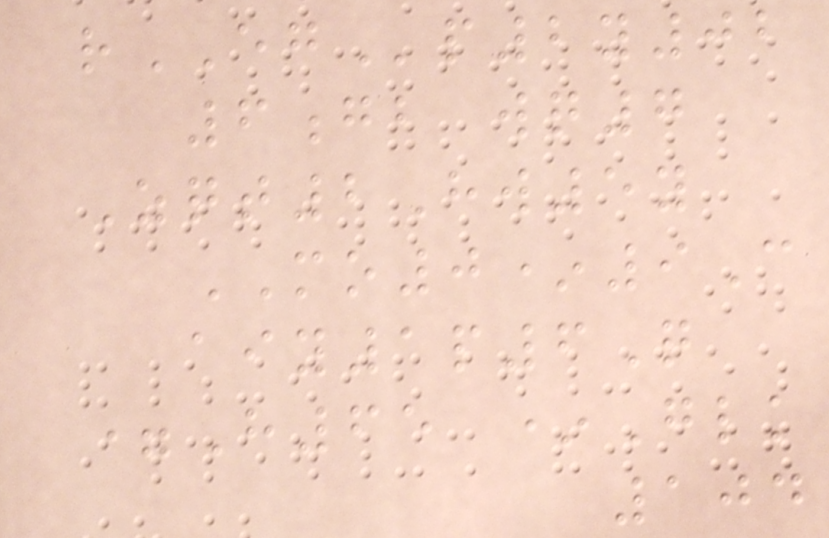rEGp2y02
6gb wq7
Zqt2Hw5y
MO0*9C
aiy1p6Q
=H65 *Glk
104
